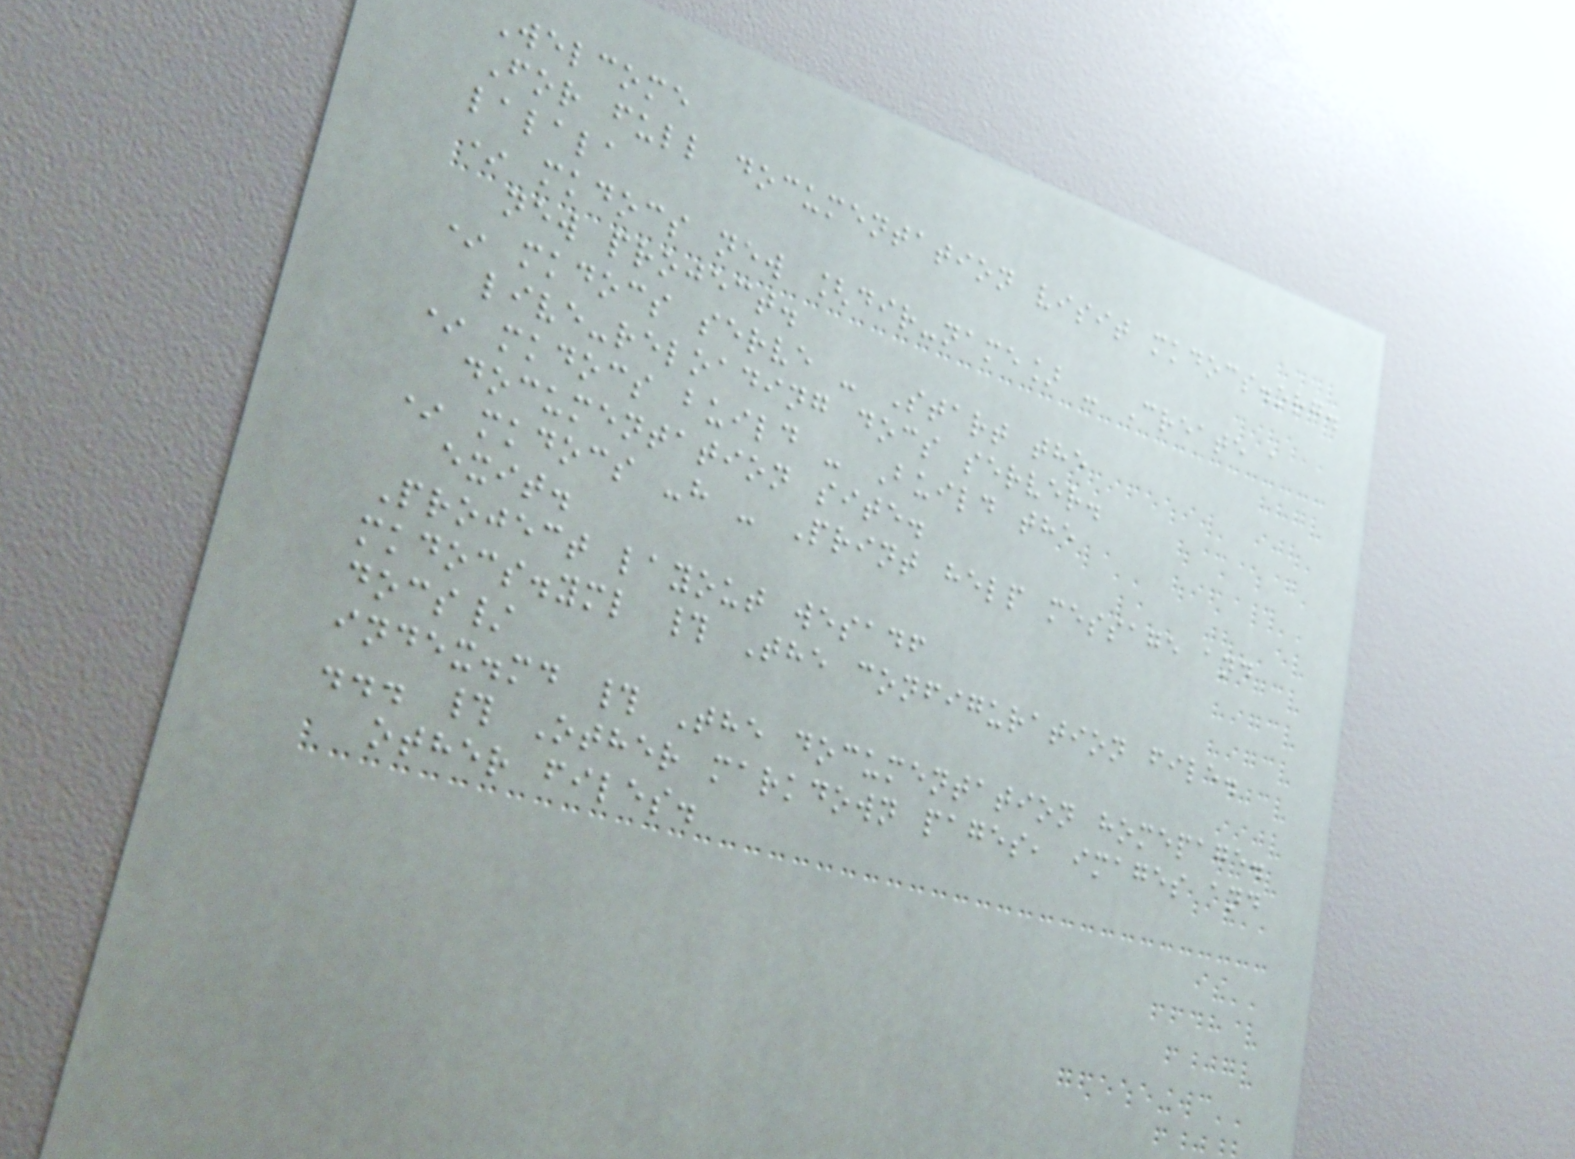Welcome
For full documentation visit mkdocs.org.
lalala
* mkdocs new [dir-name] - Create a
new project.
* mkdocs serve - Start the
live-reloading docs server.
* mkdocs build - Build the
documentation site.
* mkdocs -h - Print help message and
exit.
Project layout wesadf
mkdocs.yml # The configuration file.
docs/
index.md # The documentation homepage.
... # Other markdown pages, images and
other files.
